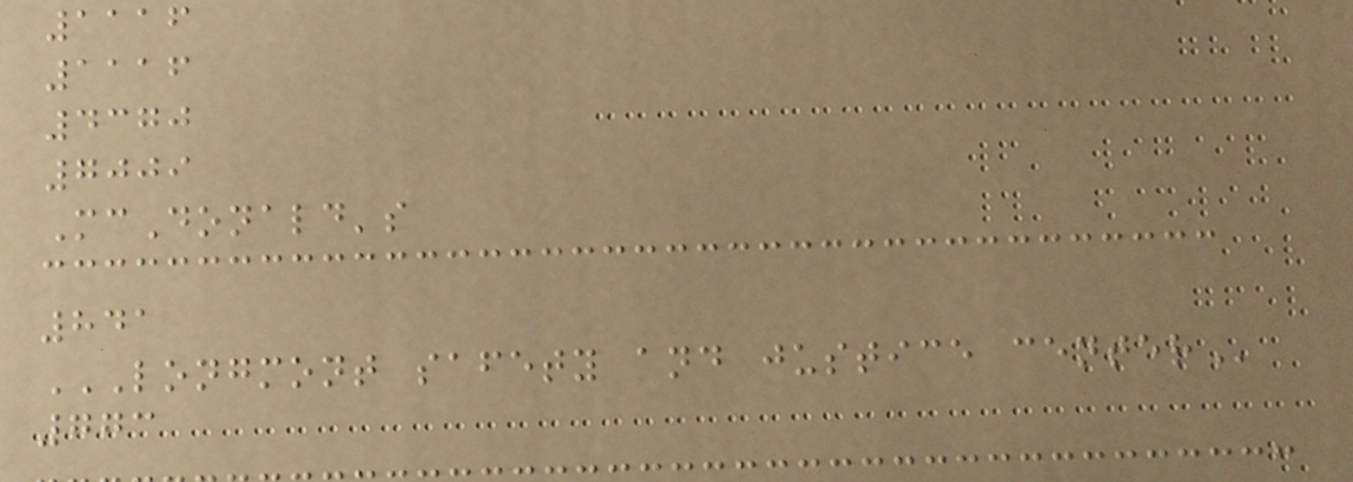1116
1116
4370
7009
McDonald's
841
LONGMONT SAFETY AND JUSTICE CENTER
773
